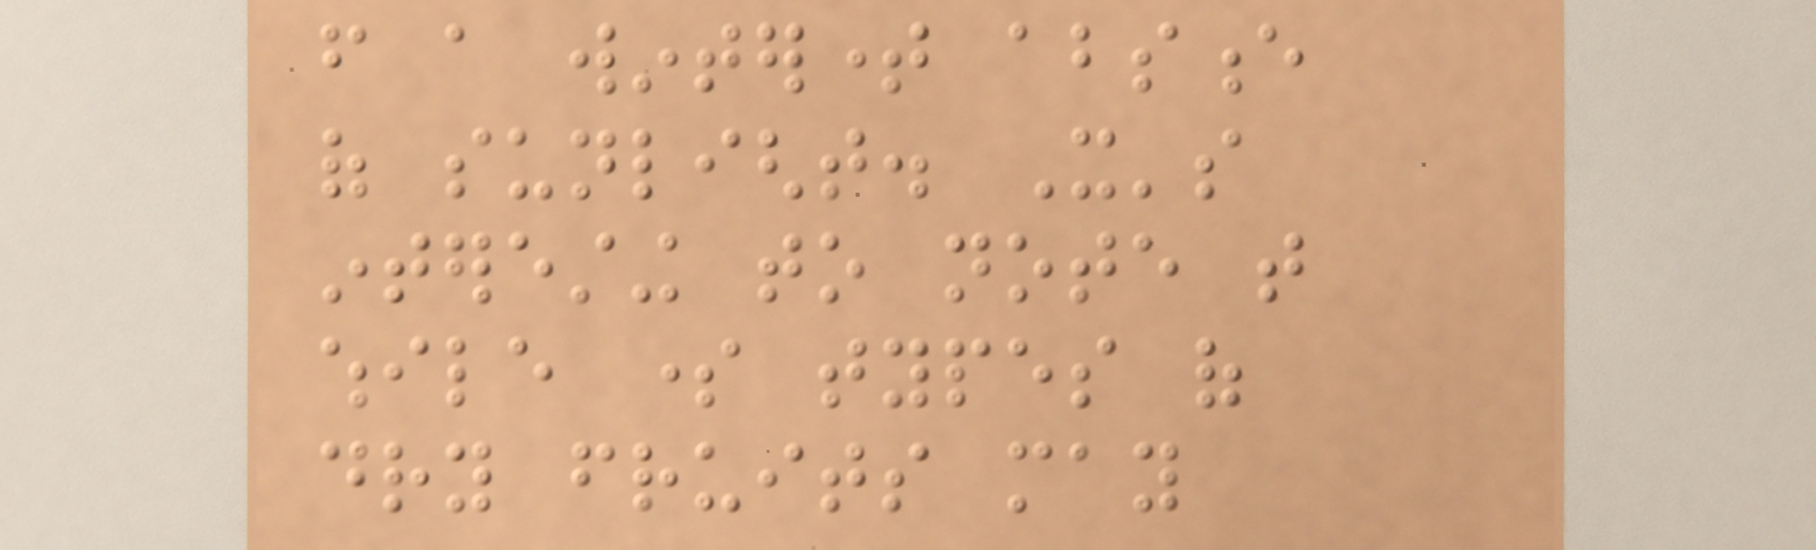from a wintertime absence
of sunlight. It's
interesting to note that
while some types of
dry fruits may
